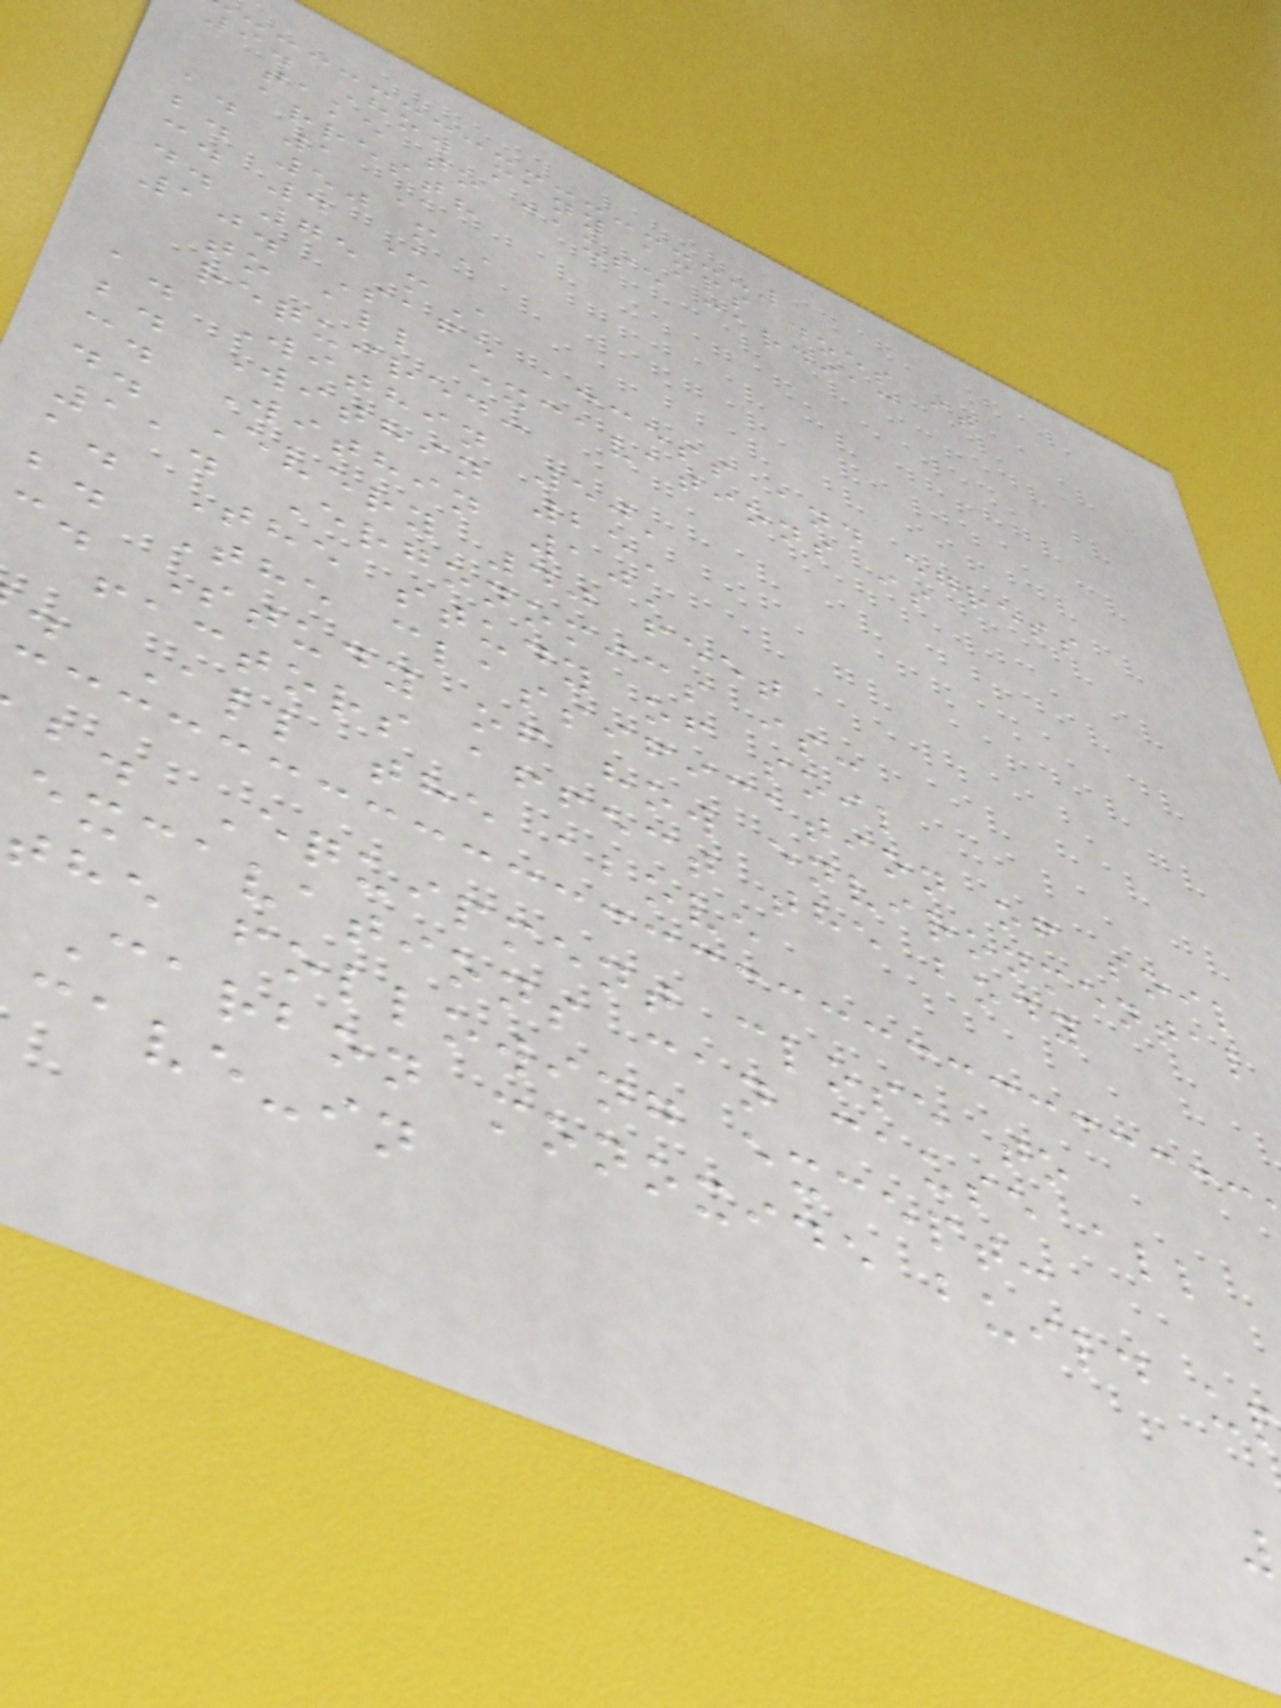9. How many amps does it
take to cause cardiac
arrest?
a. 1 A
b. 50 mA
c. 4 A
d. 75 mA
10. Safe access and egress
to all excavations is
required:
a. Within 50'
b. Within 25'
c. Within 10'
d. Every 40 feet
11. Ergonomics is:
a. The study of soil
b. The classification of soil
c. Study of how environmental
factors affect the body
. All the above
b. Equipment close to
excavations can cause all
the following except:
Carbon monoxide build u
cave-in
